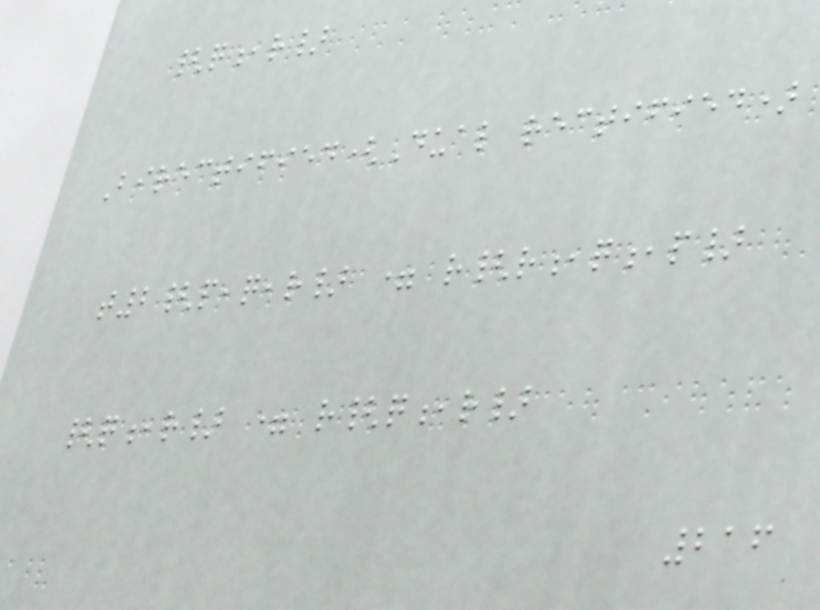{q,r}
Birectified(Dual rectified)
t2{p,q,r} = r{r,q,p}
{q,r} = r{q,r}
216
